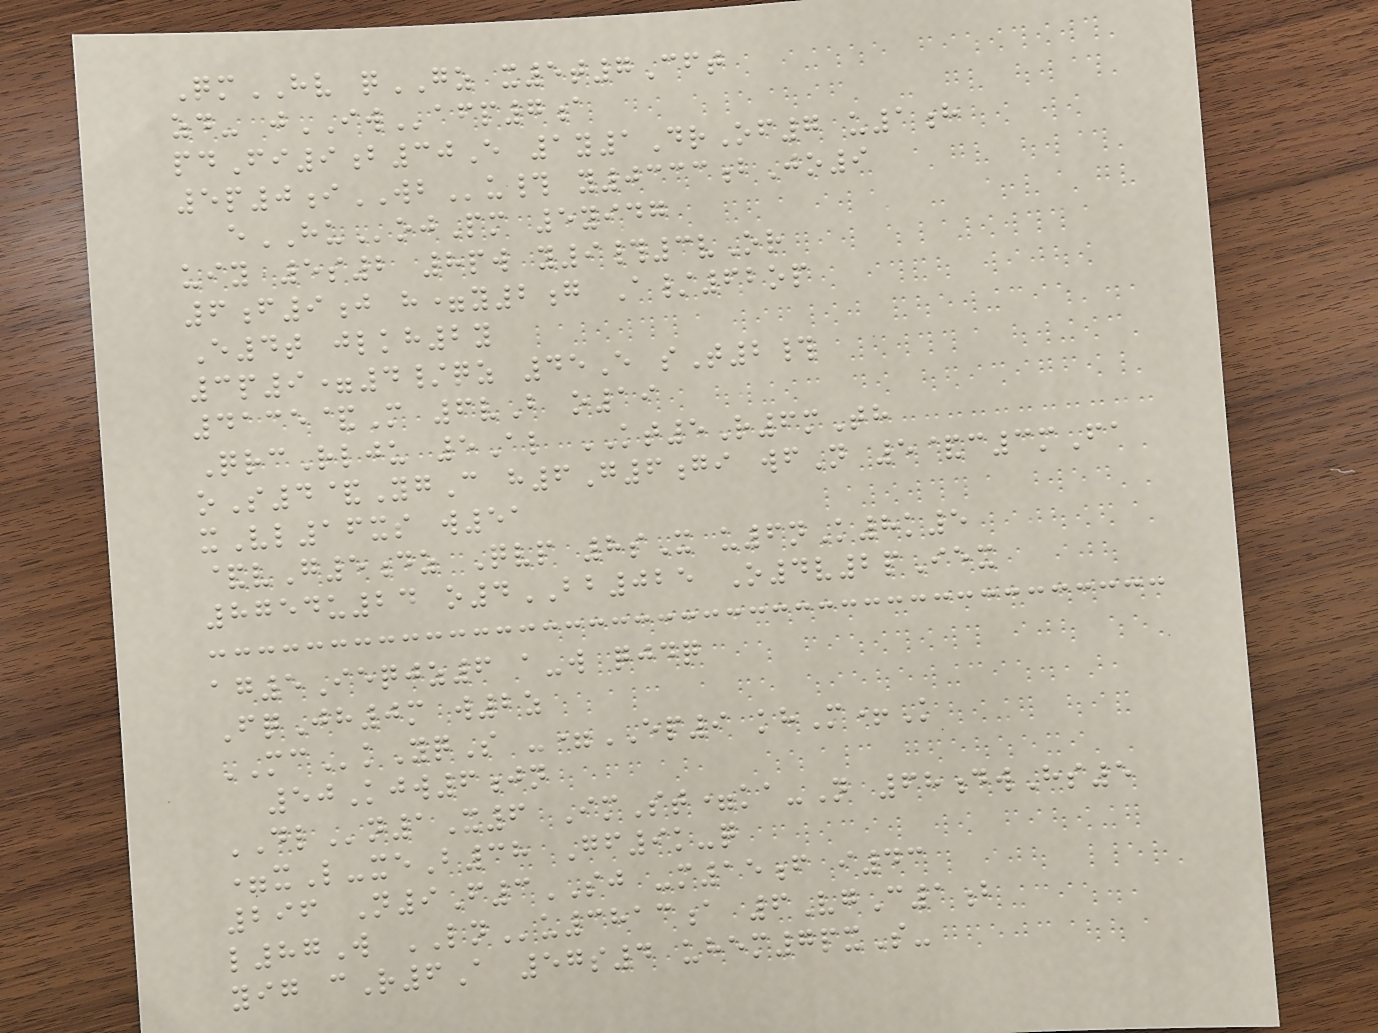QmHV qGZ x5t7Cft
zd- jIWafp7a
pdFi9b30E 1y1DrOf7 u1h
5p0iWBu# y0333bJo9
eHUojPm 5yidg
uiy 5s2 8pw y9#3vOr
6f9j h=y2g A/62op
E4t jlkh2y
3p9=4/qz 45E sT2#
4135&M 6vB o19
QrcRlju 5Al KT5R6mTh
oS4&YgC h6G6gi wfN 5&c3mFa
xVl16xs w51
&vG5dz Qvp 8sX u6nK8k5
8754u24 o4BB025 O4v2pIex
ag5Ieqjz6 a-w qjdq
FqJh0m w2z
MCkYqS -=EP9 khM+K
50Kjw6jn
DLn1X6 ImSt=ka-N 68dwHs5
=xL-xeB38 Gf9k-q
296 N9F3SJ -m15f i43
l87W LNu3813a 6VgC1b
yig cR6A 57s4 uhem7pxS-
